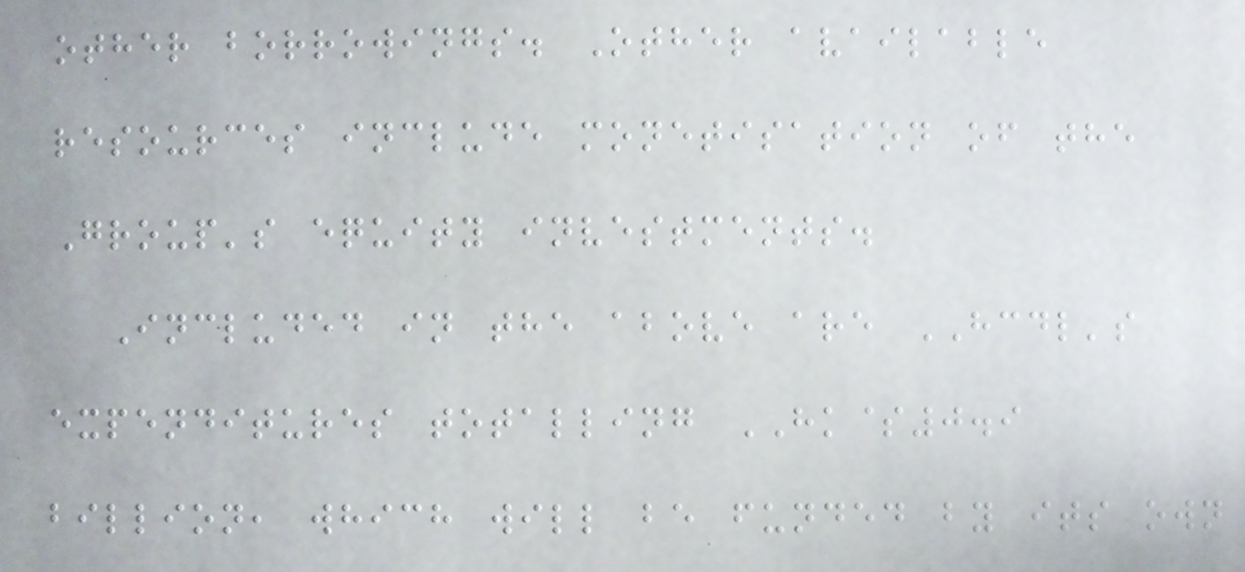other borrowings. Other available
resources include monetisation of the
Group's equity investments.
Included in the above are HCDL's
expenditures totalling HK$0.9
billion, which will be funded by its own
